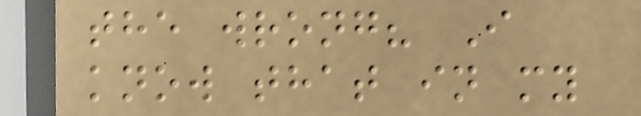the wrong? I
know that in my
